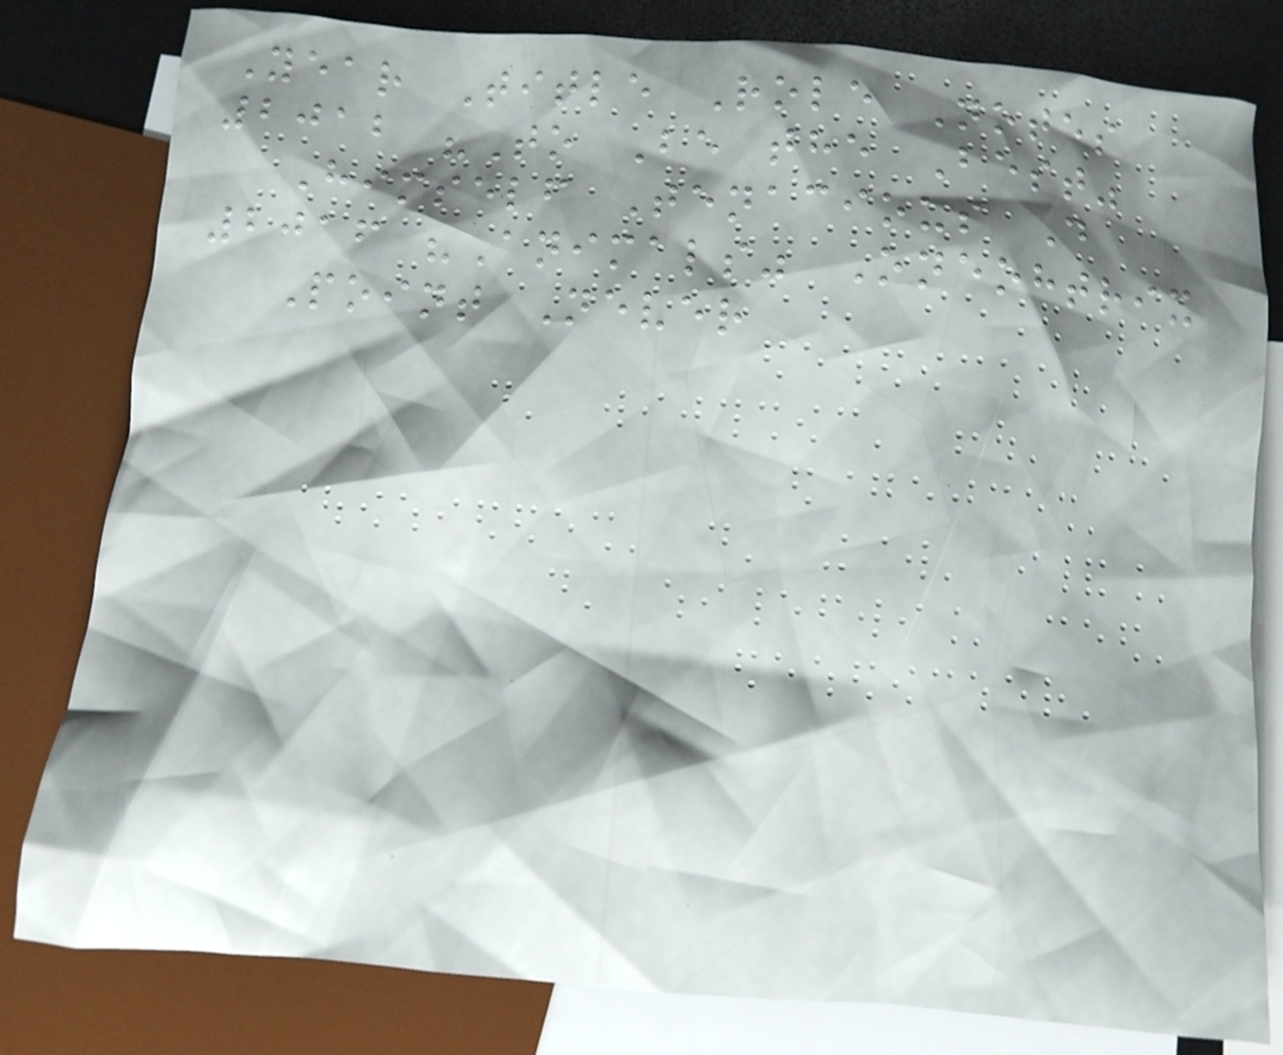Year Title Role Notes
2012 "To Be the Best"
Himself Tenacious D
2016 "Animals" Oneohtrix
Point Never
